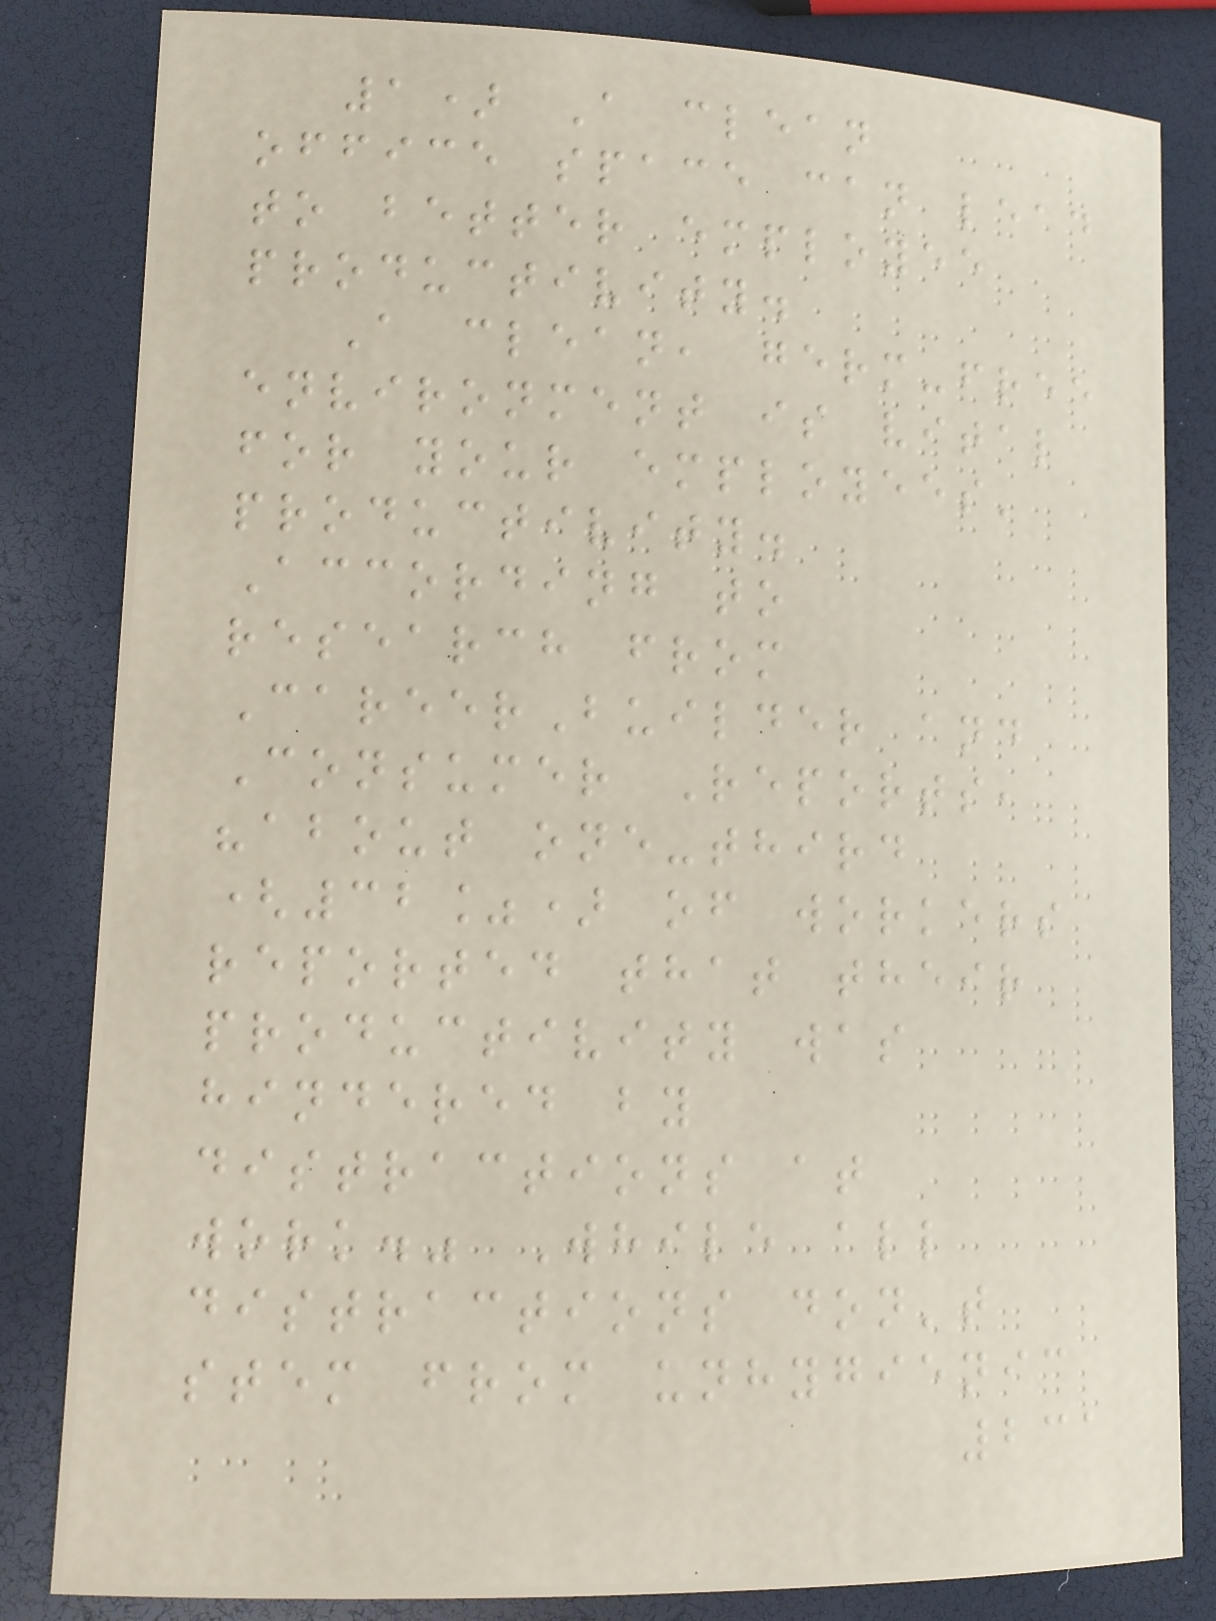1) A clean
office space can lead
to better employee
productivity.
A clean, germ-free
environment is vital
for your employees'
productivity.
According to
research from
CareerBuilder and
Consumer Reports,
"about one-third
(32%) of workers
reported that their
productivity was
hindered by
distractions at
work." While all
distractions don't
stem from unhygienic
231
